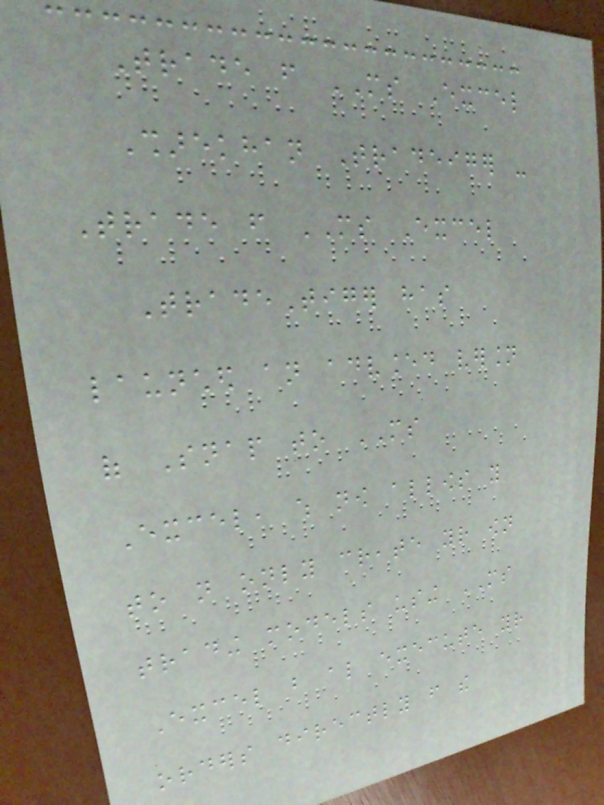Trade from MS Excel
Sharekhan Tradeiger -
Trade from MS Excel
TradeTiger has
launched an advanced version
of Snap to MS
Excel, which now allows you
to not only create your own
trading models using MS
Excel but also execute your
orders directly from the
